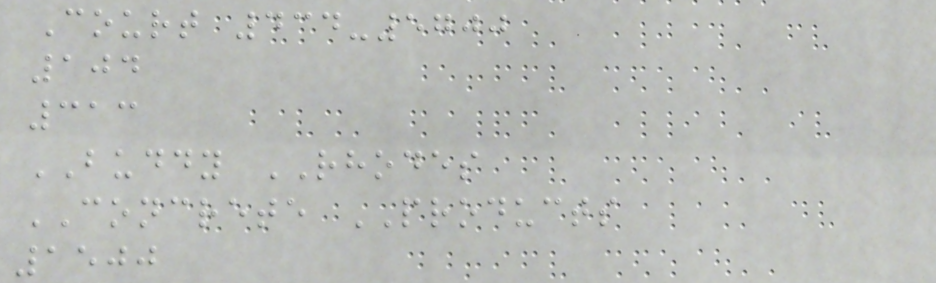Court 434-5700
104
313
BUDDY RHODES
CONCRETE PRODUCTS
1500
